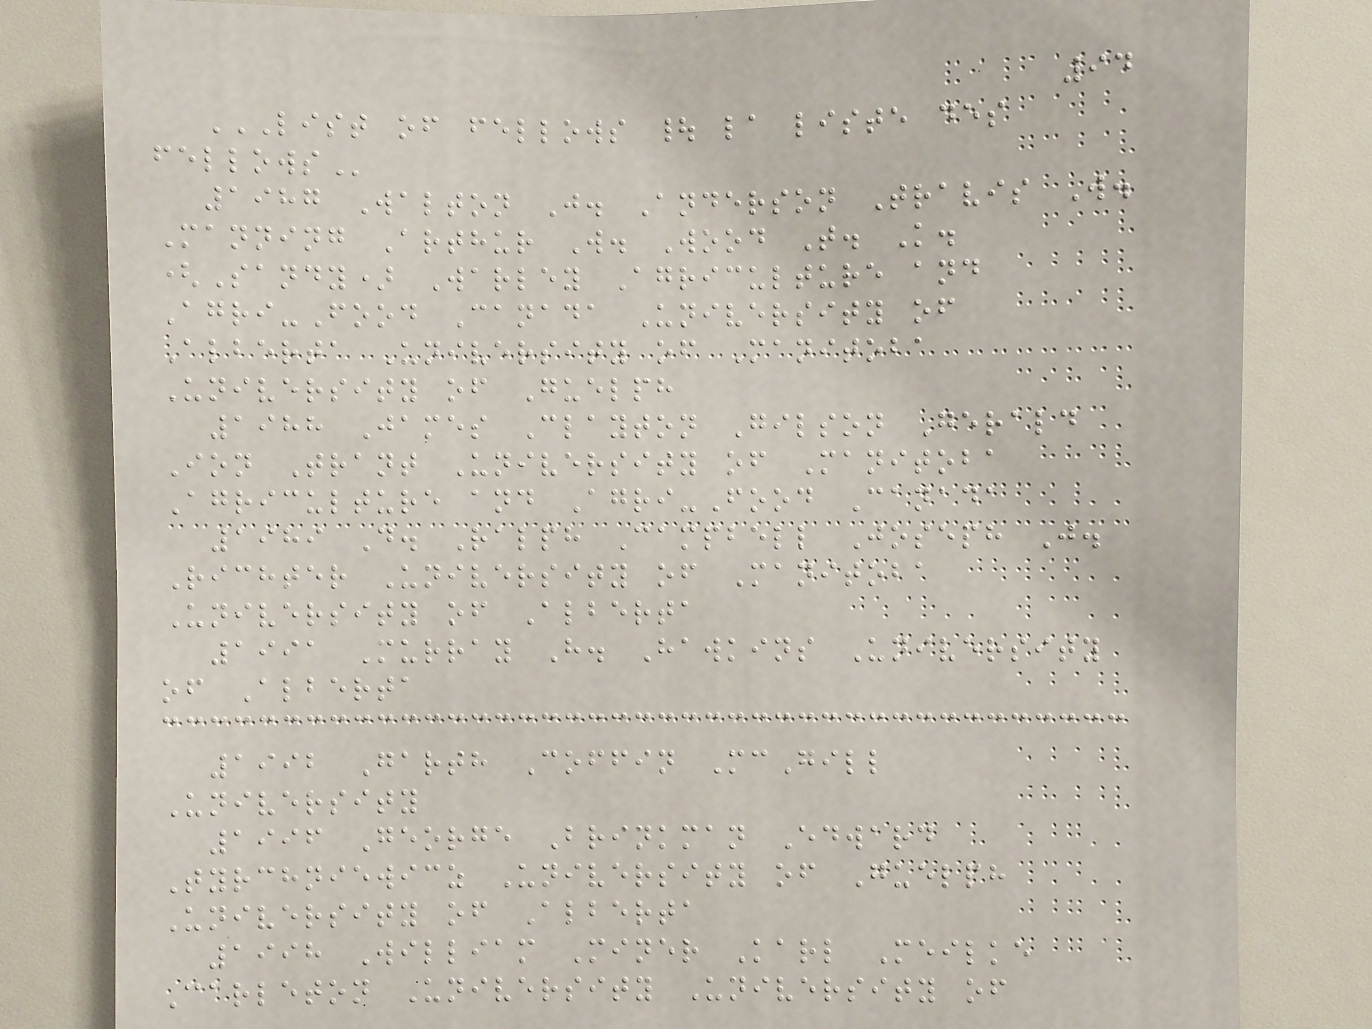94
LIST OF FELLOWS | LA LISTE DES
FELLOWS
1987 Walton J. Anderson Travis W.
Manning Arthur W. Wood T. K.
(Sandy) Warley Agriculture and
Agri-Food Canada University of
Alberta University of Manitoba
University of Guelph
1988 James Clayton Gilson Gerald
Ion Trant University of Manitoba
Agriculture and Agri-Food Canada
1989 D. Ralph Campbell Joseph J.
Richter University of Manitoba
University of Alberta
1991 Murray H. Hawkins University
of Alberta
1992 Garth Coffin McGill
University
1996 George Brinkman Edward
Tyrchniewicz University of Guelph
University of Alberta
1998 William Miner Karl Meilke
Carleton University University of
